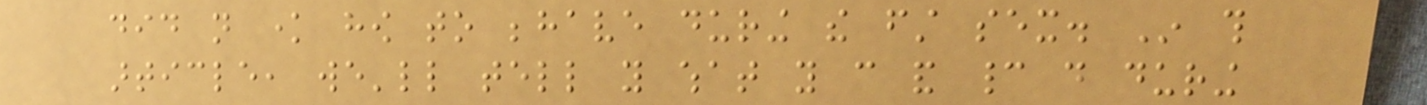did not know how to behave during the first sex. In this
article, we'll tell you what you can and cannot do during
